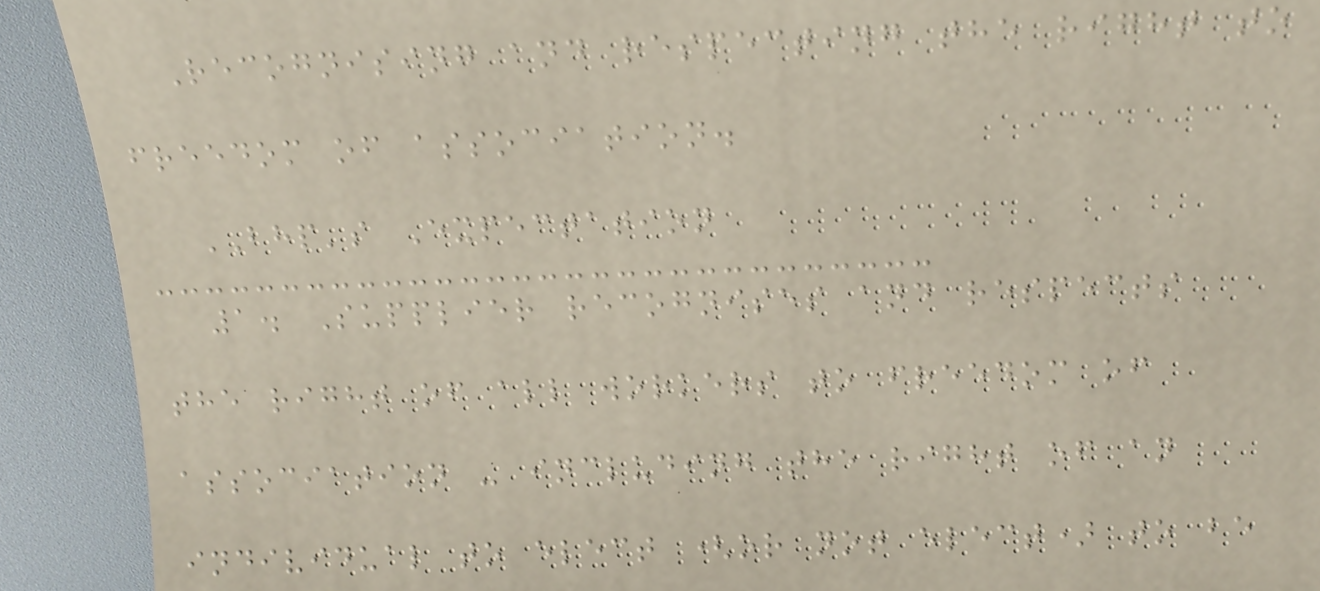Recognising and respecting the right to
freedom of association.
BHP's Expectation
1. Supplier recognises and respects
the right of all workers to freedom of
association - including the right of an
individual to elect (or not elect) to be
